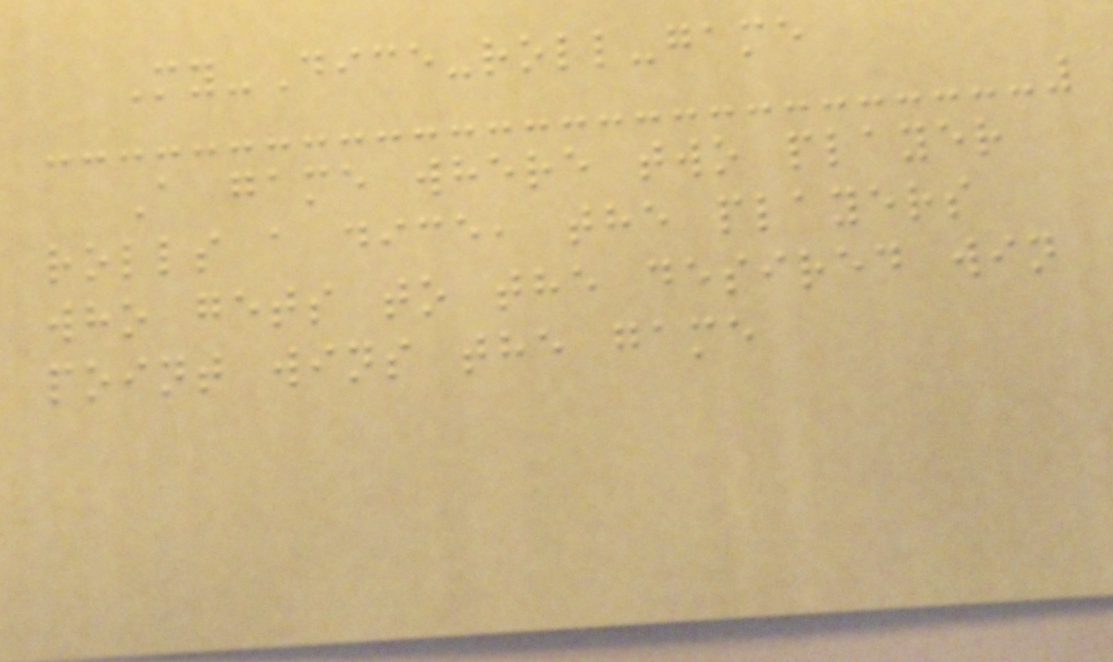My-Dice-roll-game
A game where two player
rolls a dice, the players
who gets to the desired win
point wins the game
